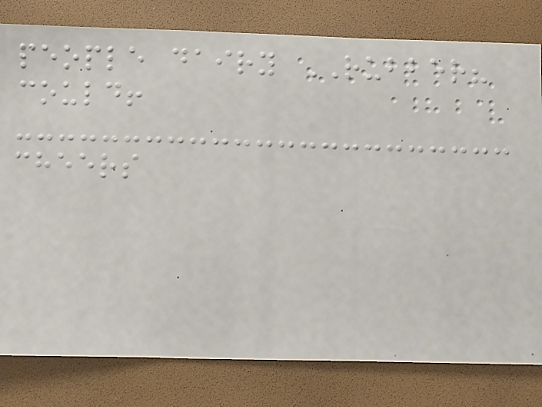people dairy RUBBER?
could!
cheers
